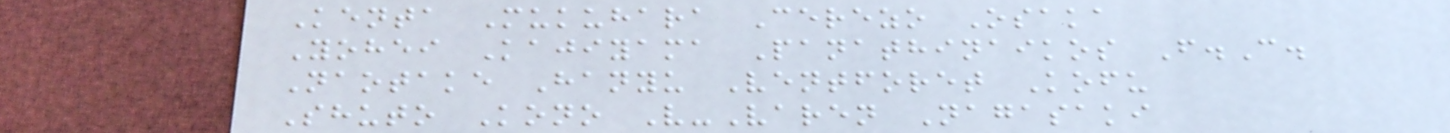Kenta Mukuhara Cerezo Osaka
Yohei Kajiyama Panathinaikos F.C.
Naotake Hanyu Ventforet Kofu
Shuto Kono V-Varen Nagasaki
